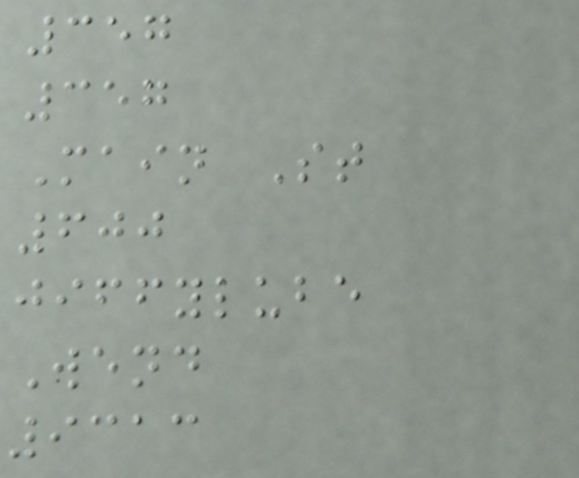357
357
Main St
600
jiffylube
Wend
9313
